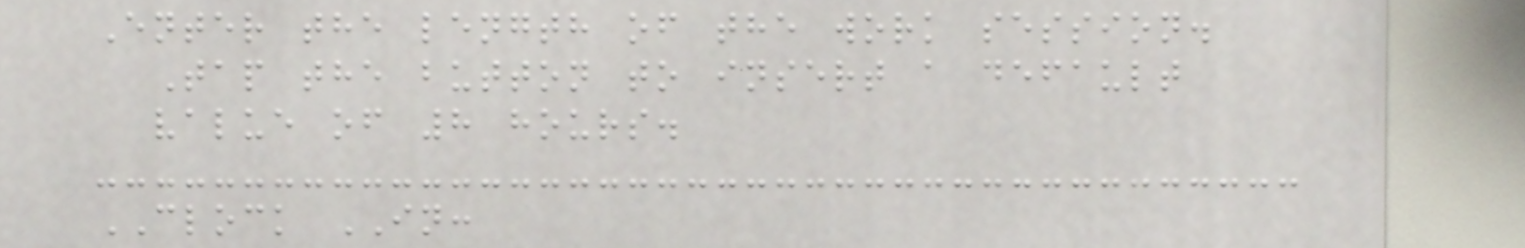Enter the length of the work session.
Tap the button to insert a default
value of 8 hours.
CLOCK IN:
